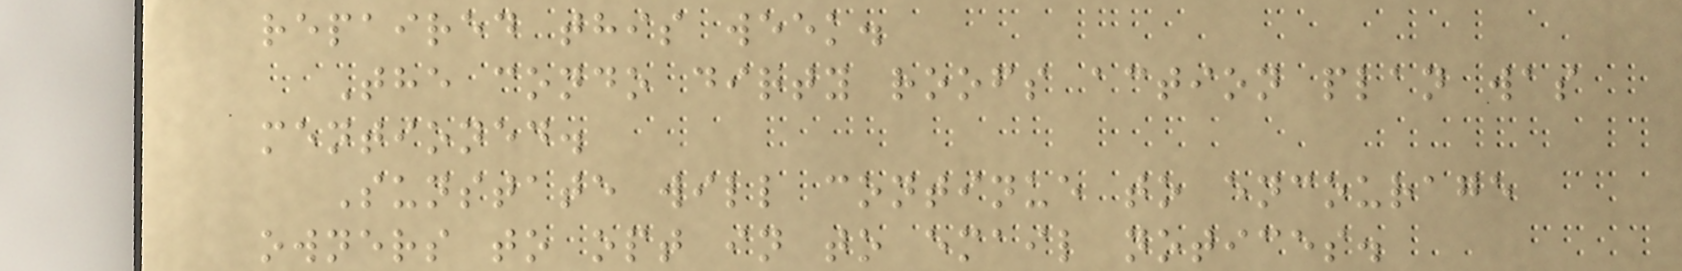repaired this week.
The condo dirty roofs action plan was
mentioned.
Sunstate will continue to encourage
owners to opt in to email notices.
